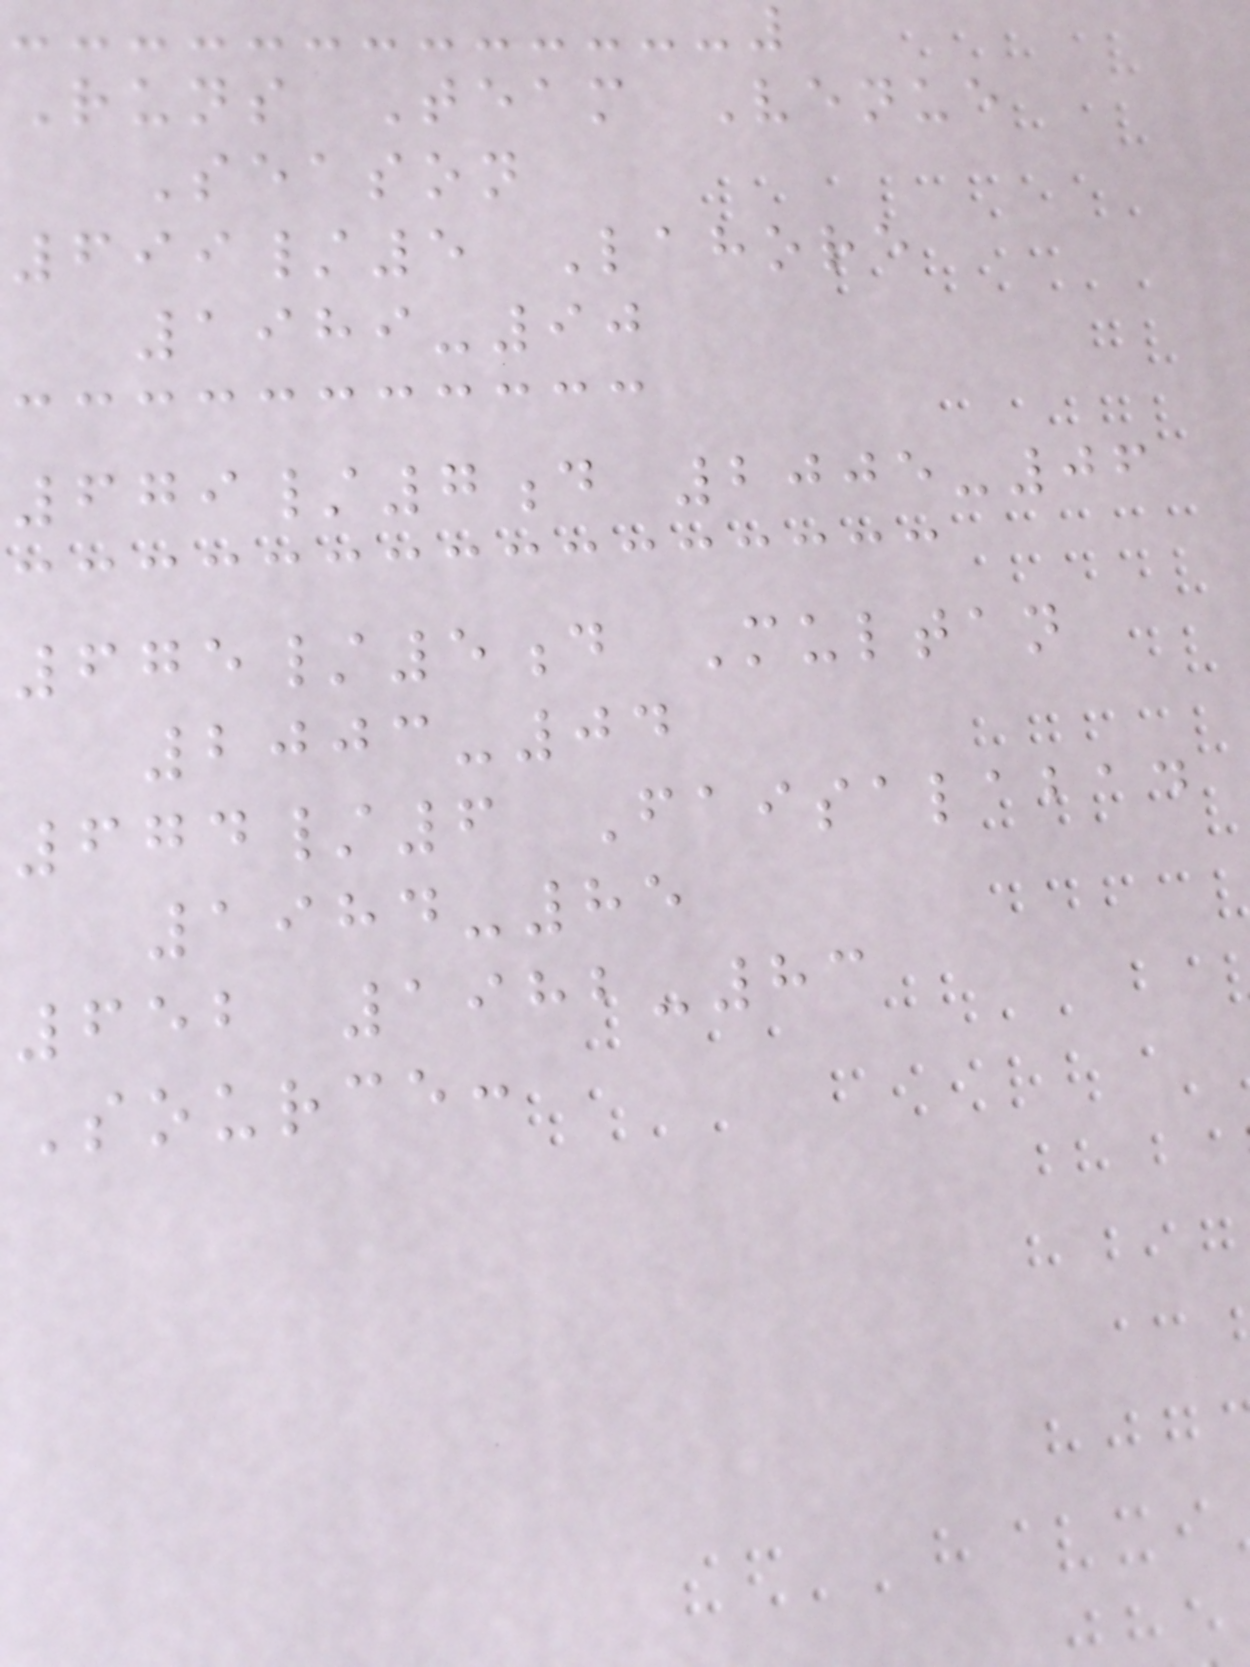Runs Team Venue
Season
699/5 Lahore
1989-90
679/7d 2005-06
675/5d Multan
2003-04
674/6 Faisalabad
1984-85
652 1982-83
Source:
